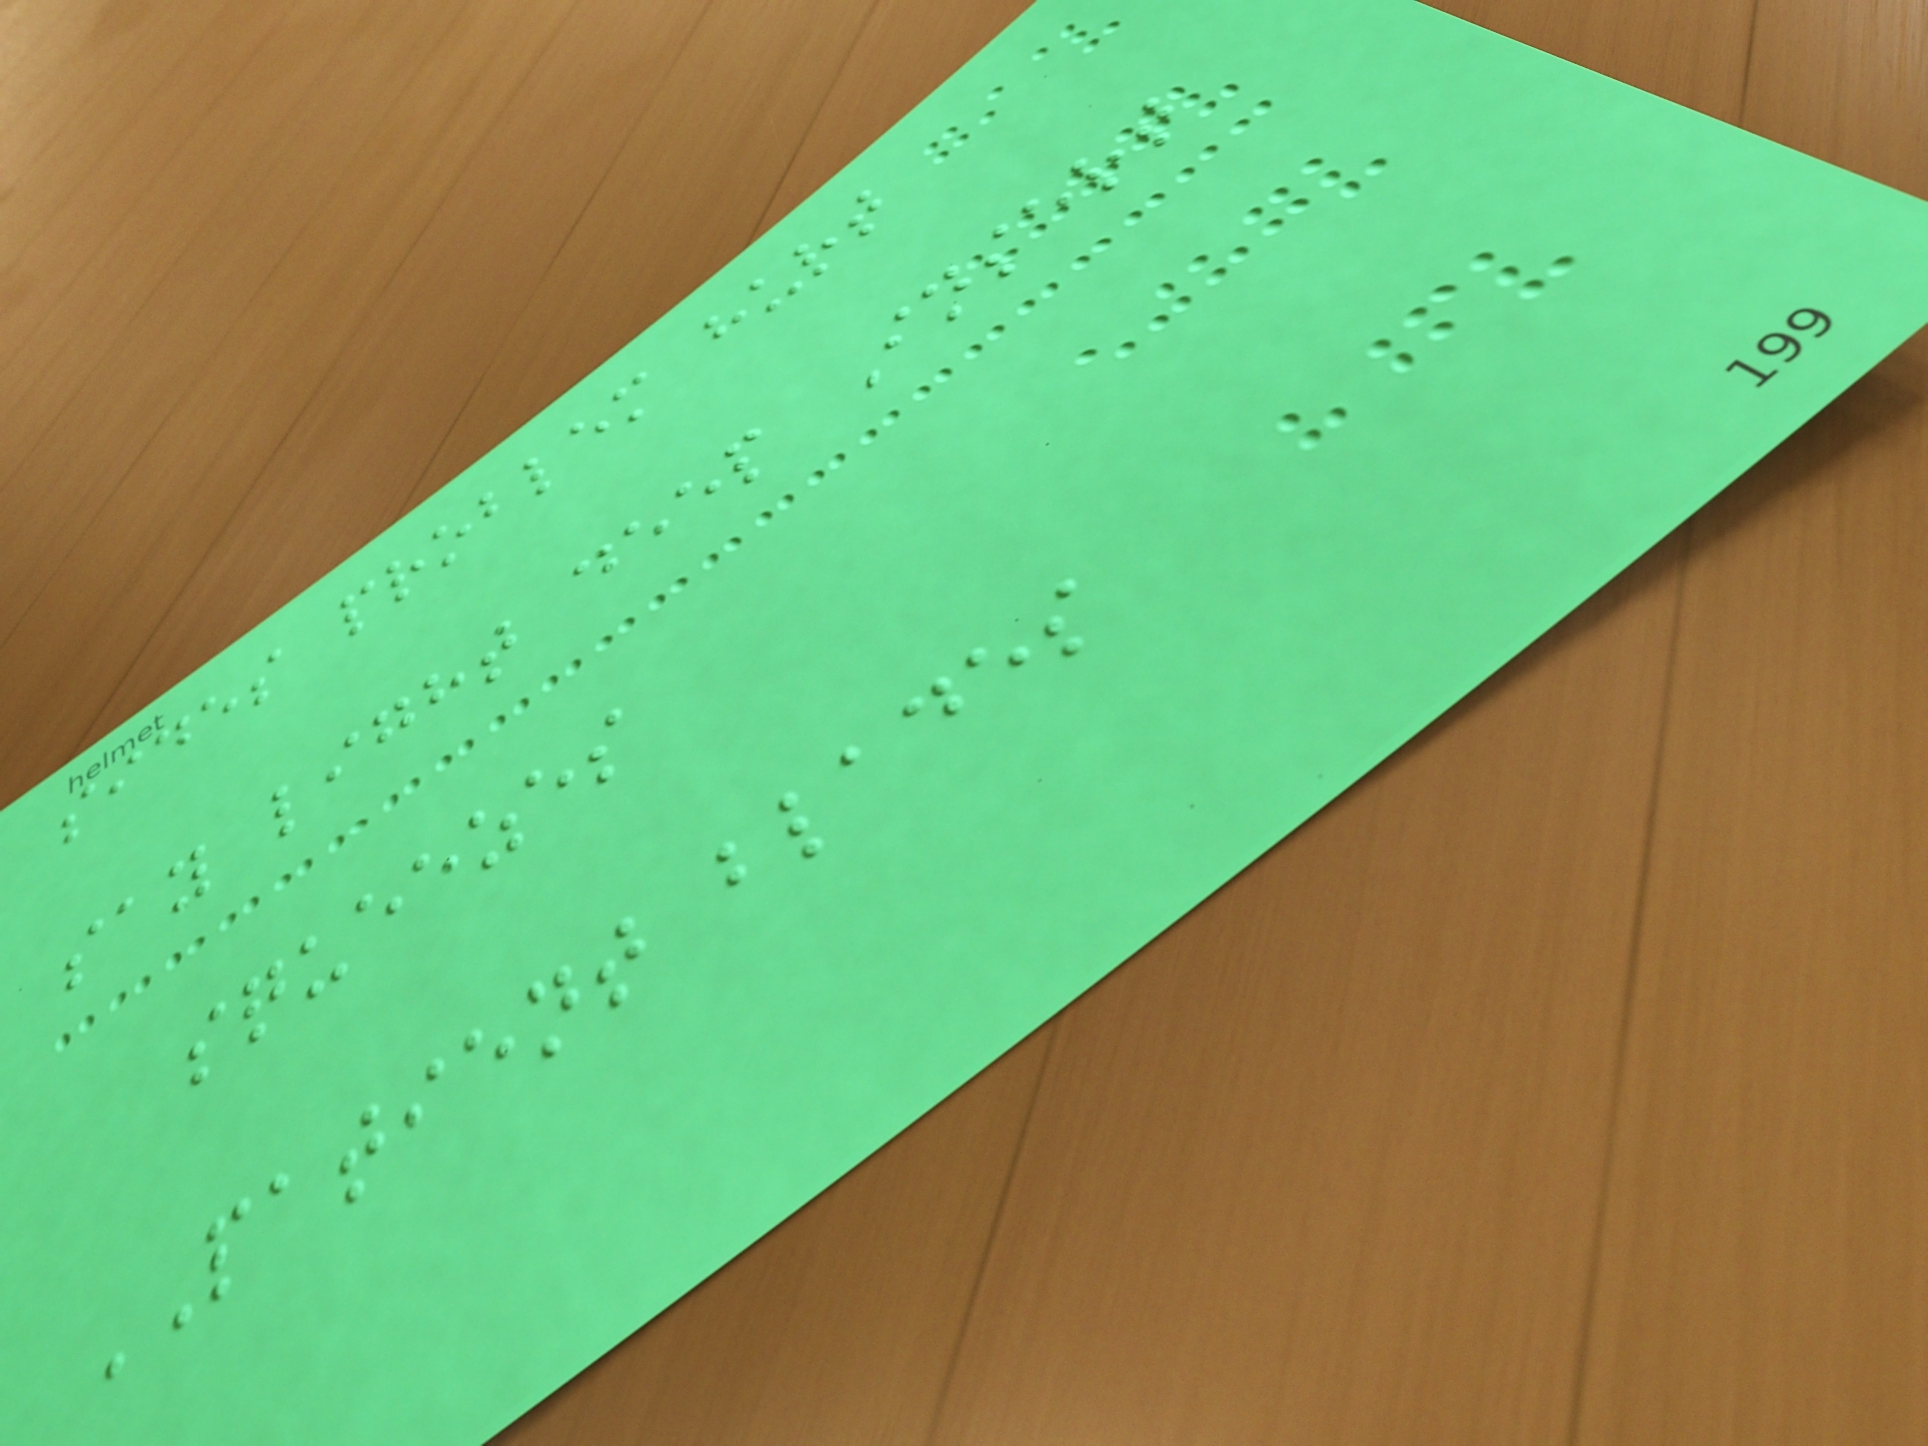sides problem hurt
say light deep Insert
squeezes
PATIENT blades
